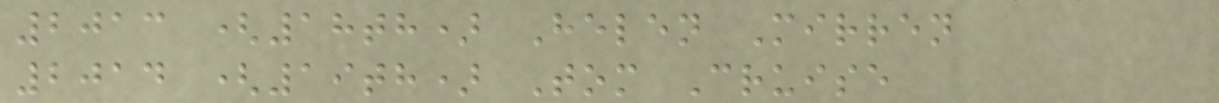2013 (18th) Helen Mirren
2014 (19th) Tom Cruise
